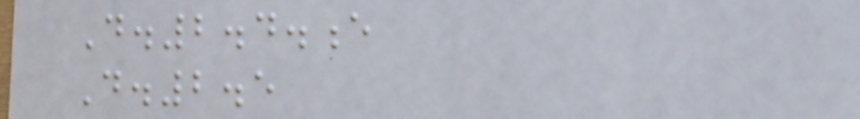D.2.4.e
D.2.5
